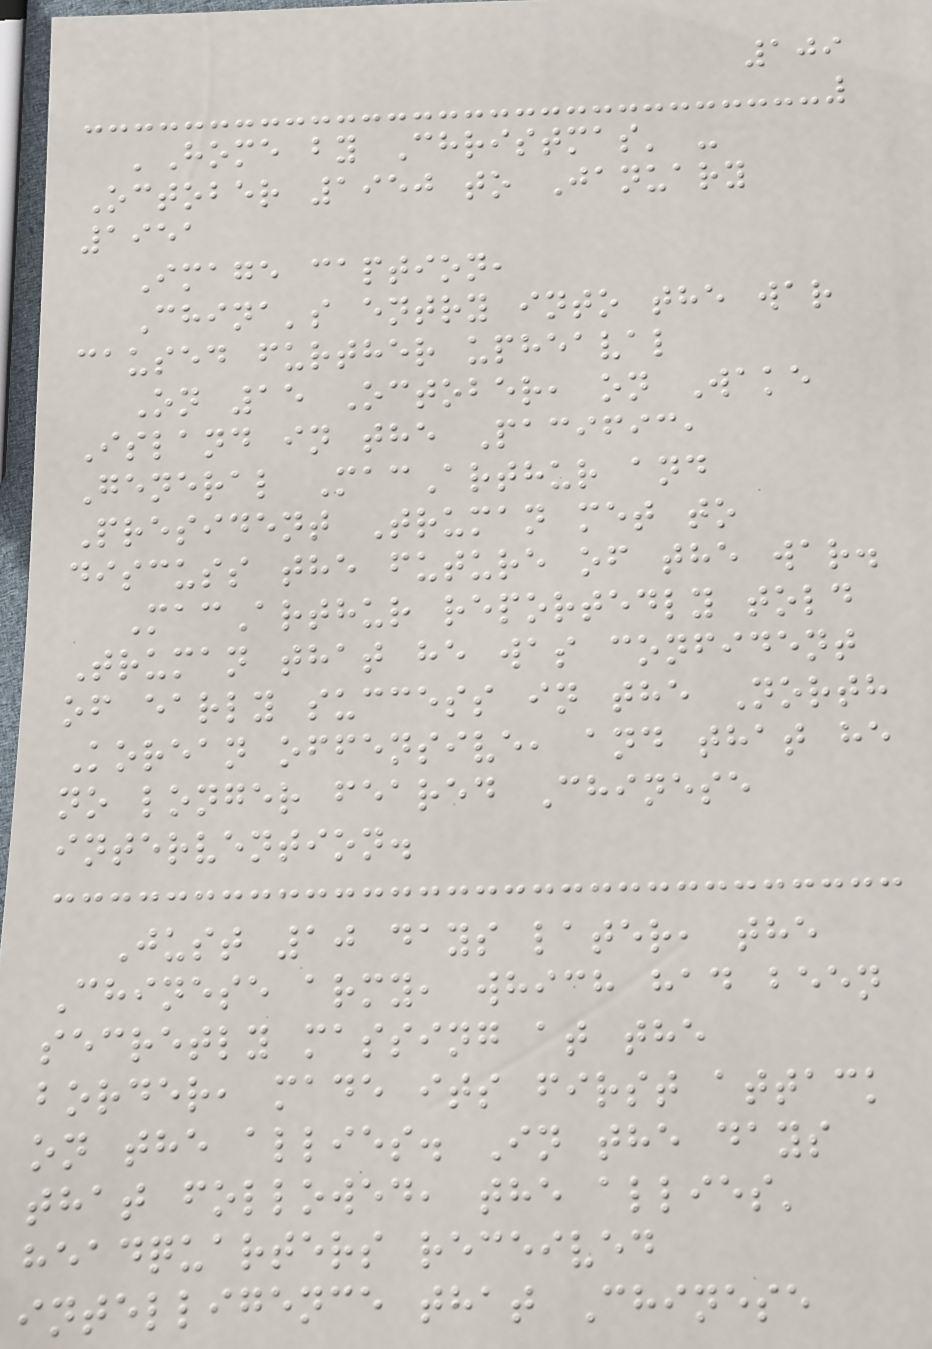109
'Home by Christmas' -
October 1950 to January
1951
Image caption,
China's entry into the war
caused further upheaval
On 15 October, on Wake
Island in the Pacific,
General MacArthur and
President Truman met to
discuss the future of the war.
MacArthur reportedly told
Truman that he was confident
of early success in the North
Korean offensive, and that he
no longer feared Chinese
intervention.
Just 10 days later, the
Chinese army, which had been
secretly massing at the
border, made its first attack
on the allies. In the days
that followed, the allies'
headquarters received
intelligence that Chinese
